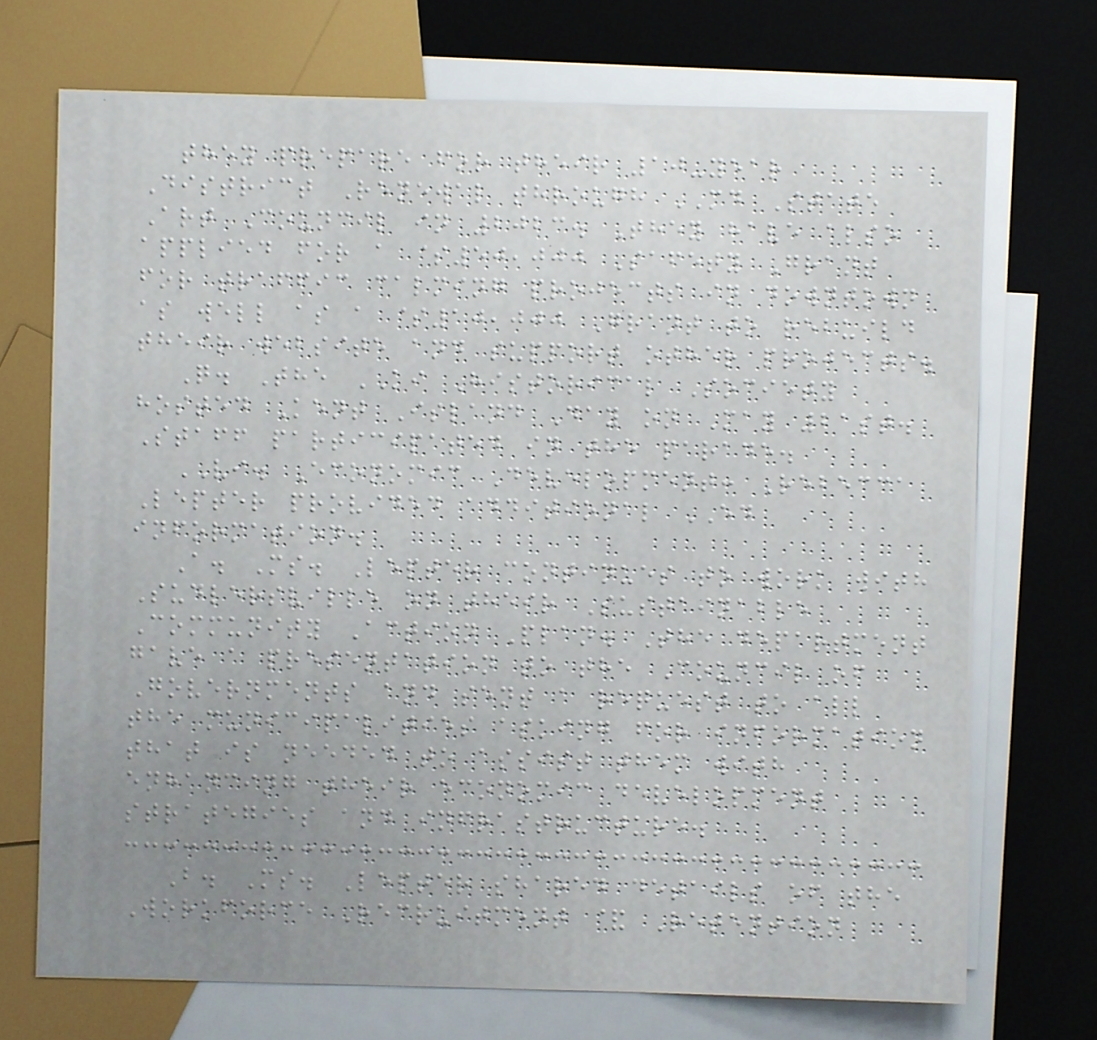they prepare for their 10-year
District Renewal through MD State
Art Council in 2023. They have also
applied for a $50,000 Safety Grant
for traffic calming projects in downtown
as well as a $10,000 Grant to rebuild
their website and support other projects.
Q. The KI Historical Society
hosted Kent Island Day on May 21st.
Staff participated in the parade.
VI. Economic Development: Rebecca
Lepter provided additional ED
information.
A. Ms. Lepter continues to work with
Sudlersville on their Sustainable
Community Action Plan. The department
gave a presentation to the Council of
Governments and sent a request to all
the municipalities asking for information
that is needed to assist them with
enhancing their economic development
strategies and infrastructure.
B. Ms. Lepter shared details of the
Workforce Recruitment & Retention
